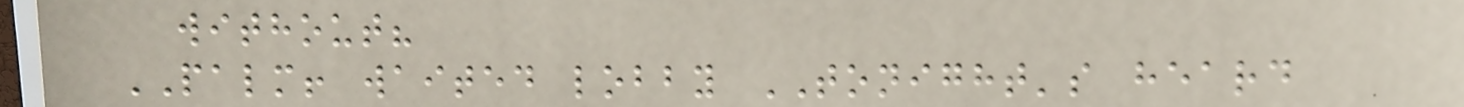without?
PALM! waited lobby TONIGHT's heard
